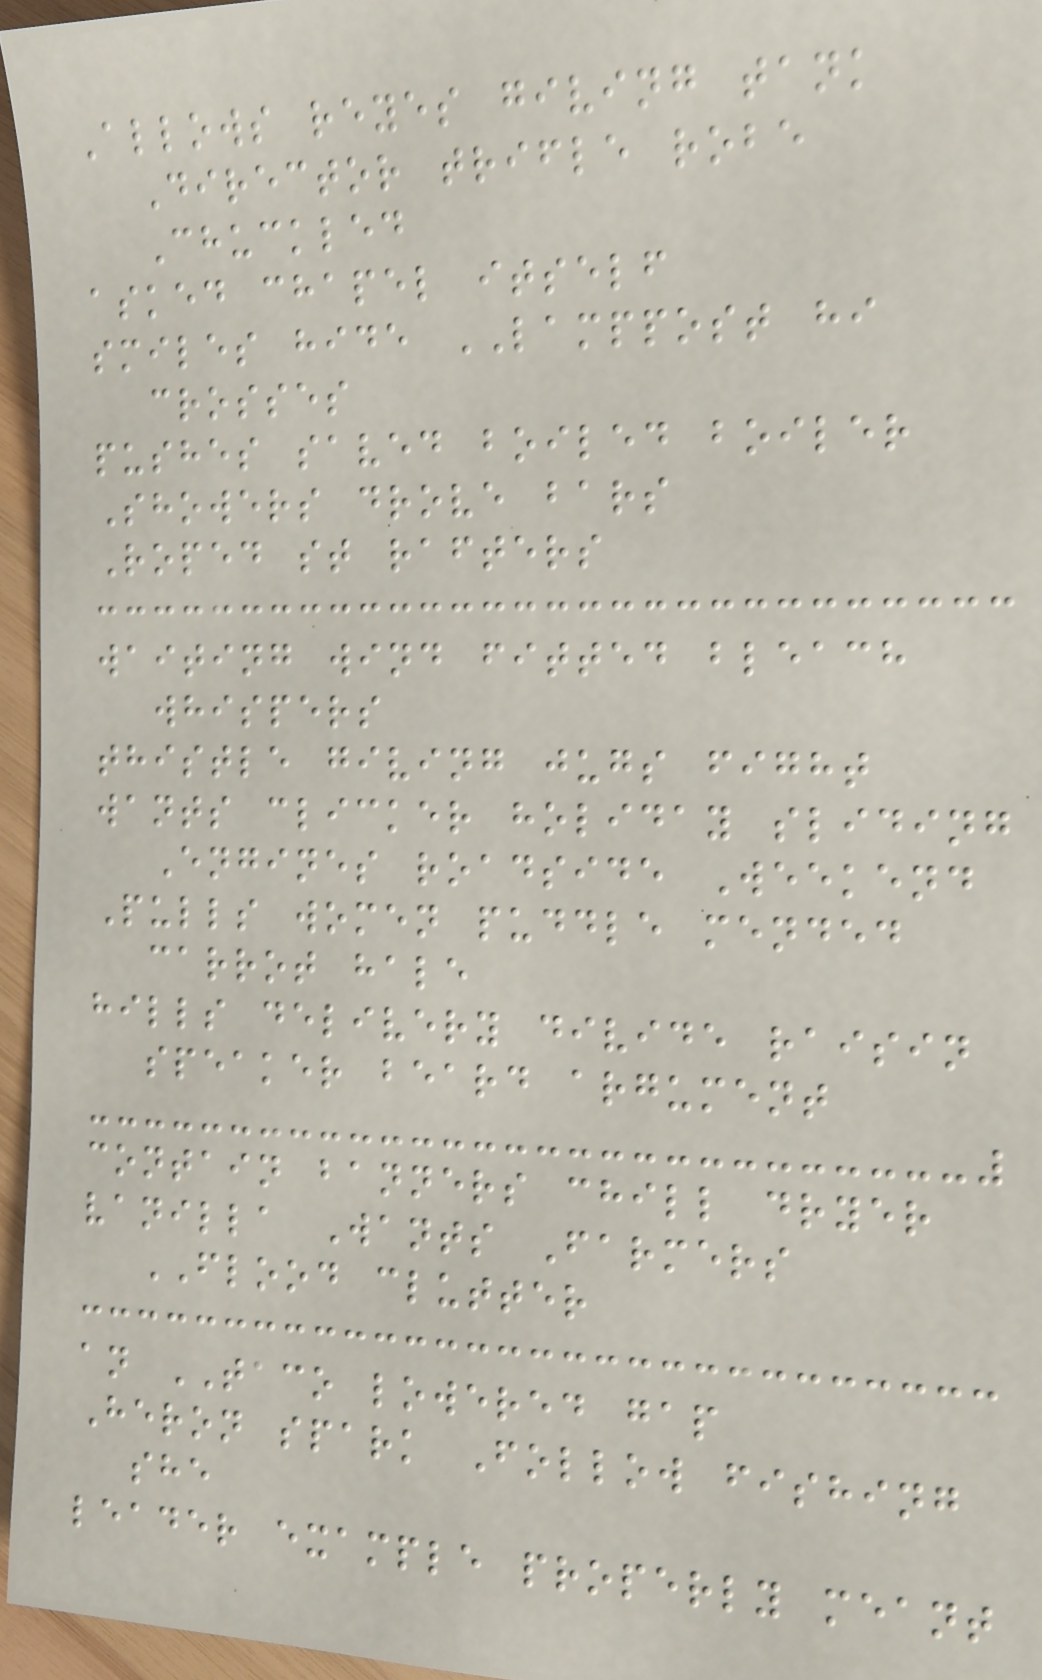Allows reyes giving tank
Director trifle robe
Chuckled
asked chapel itself
smiles hide LAMPPOST hi
crosses
pushes saved boiled boiler
Showers drove bars
Roped st rafters
waiting wind fitted bleach
whispers
thistle giving jugs fight
wants clicker holiday sliding
Engines roadside Weekend
Pulls women puddle mended
carrot hale
hills delivery divide raisin
speaker beard argument
contain banners chill dryer
vanilla Wants Farmers
FLOOD clutter
an TACO lowered gap
Heron spark Follow fishing
she
leader example properly meant
